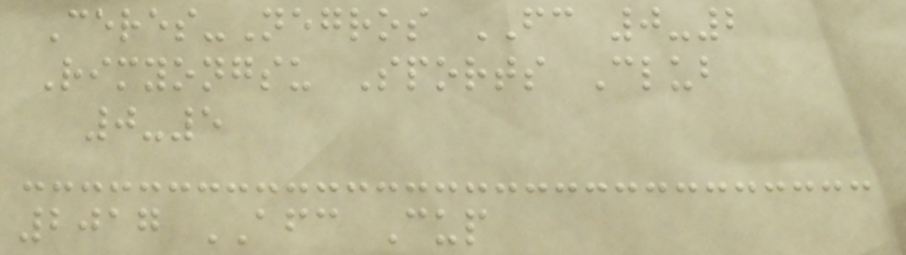Ceres-Negros FC 0-2
Rimyongsu Sports Club
0-5
2017 AFC Cup
